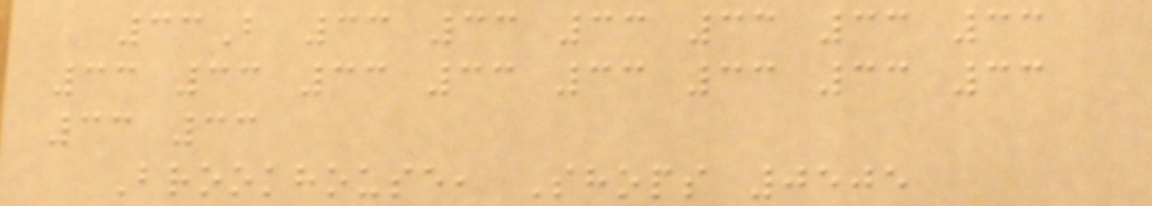33B 33 33 33 33 33 33
33 33 33 33 33 33 33 33
33 33
Brookhouse, Shops 0505
